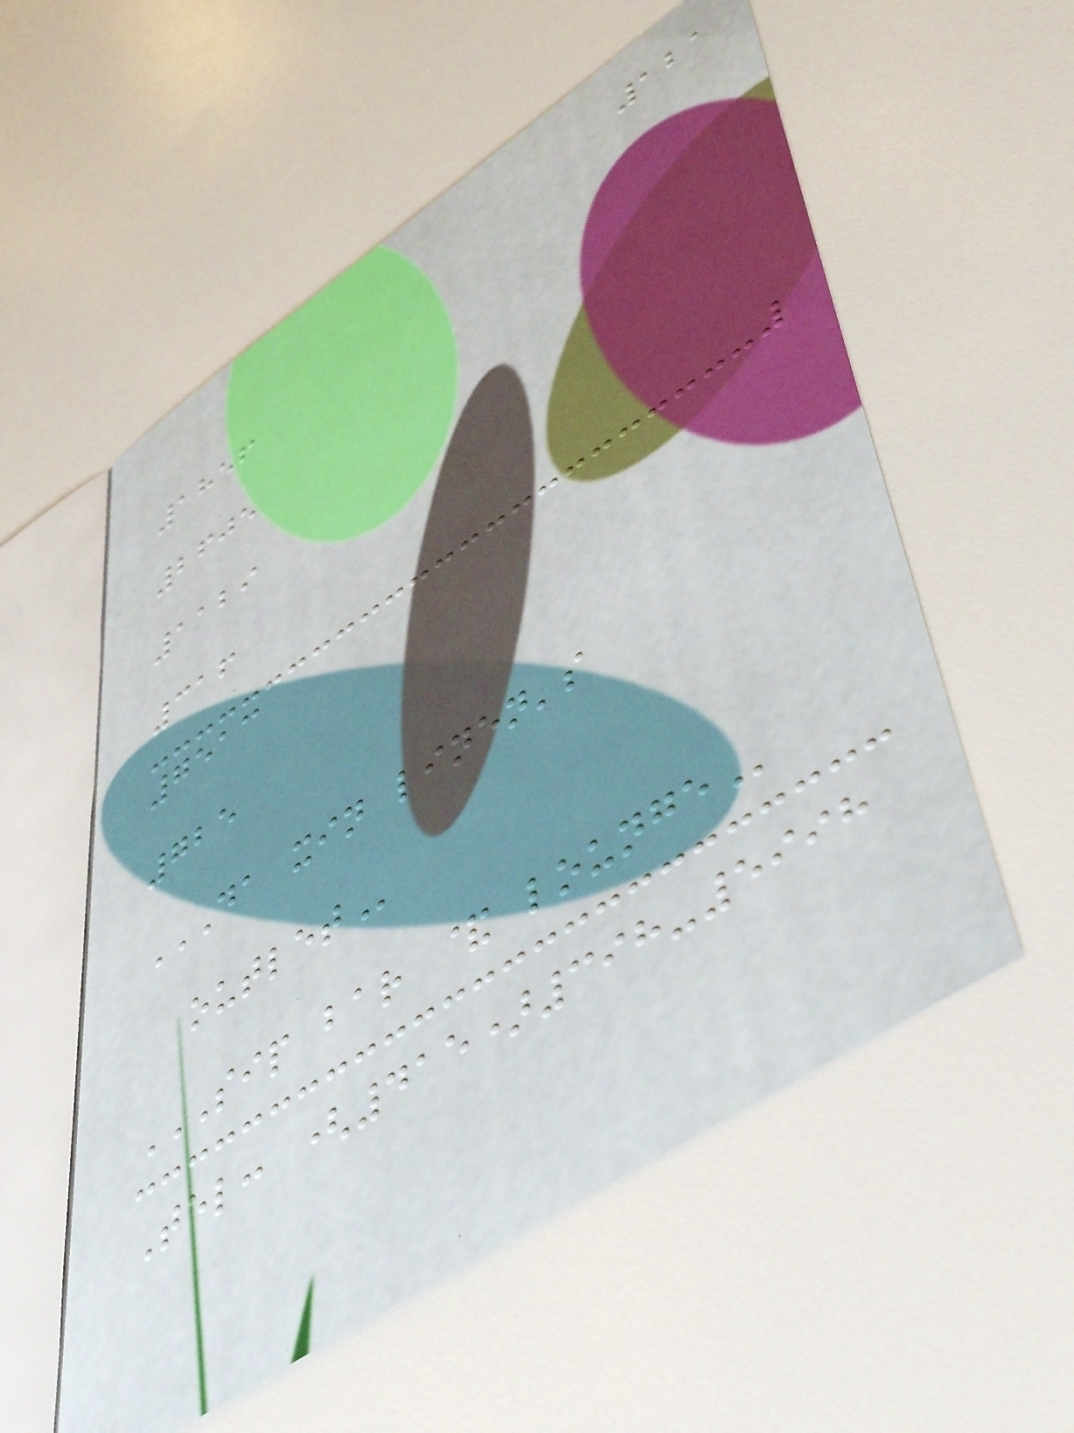121
1856
2605
1129
316
7513
725
DA XIN LINEN'S
OUTLET
SIP BAR & LOUNGE
Tel: (415)398-5998
